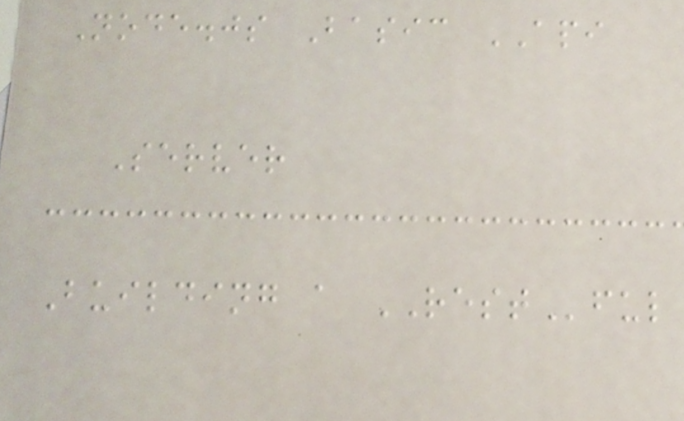Node.js Basic API
Server
Building a RESTful
